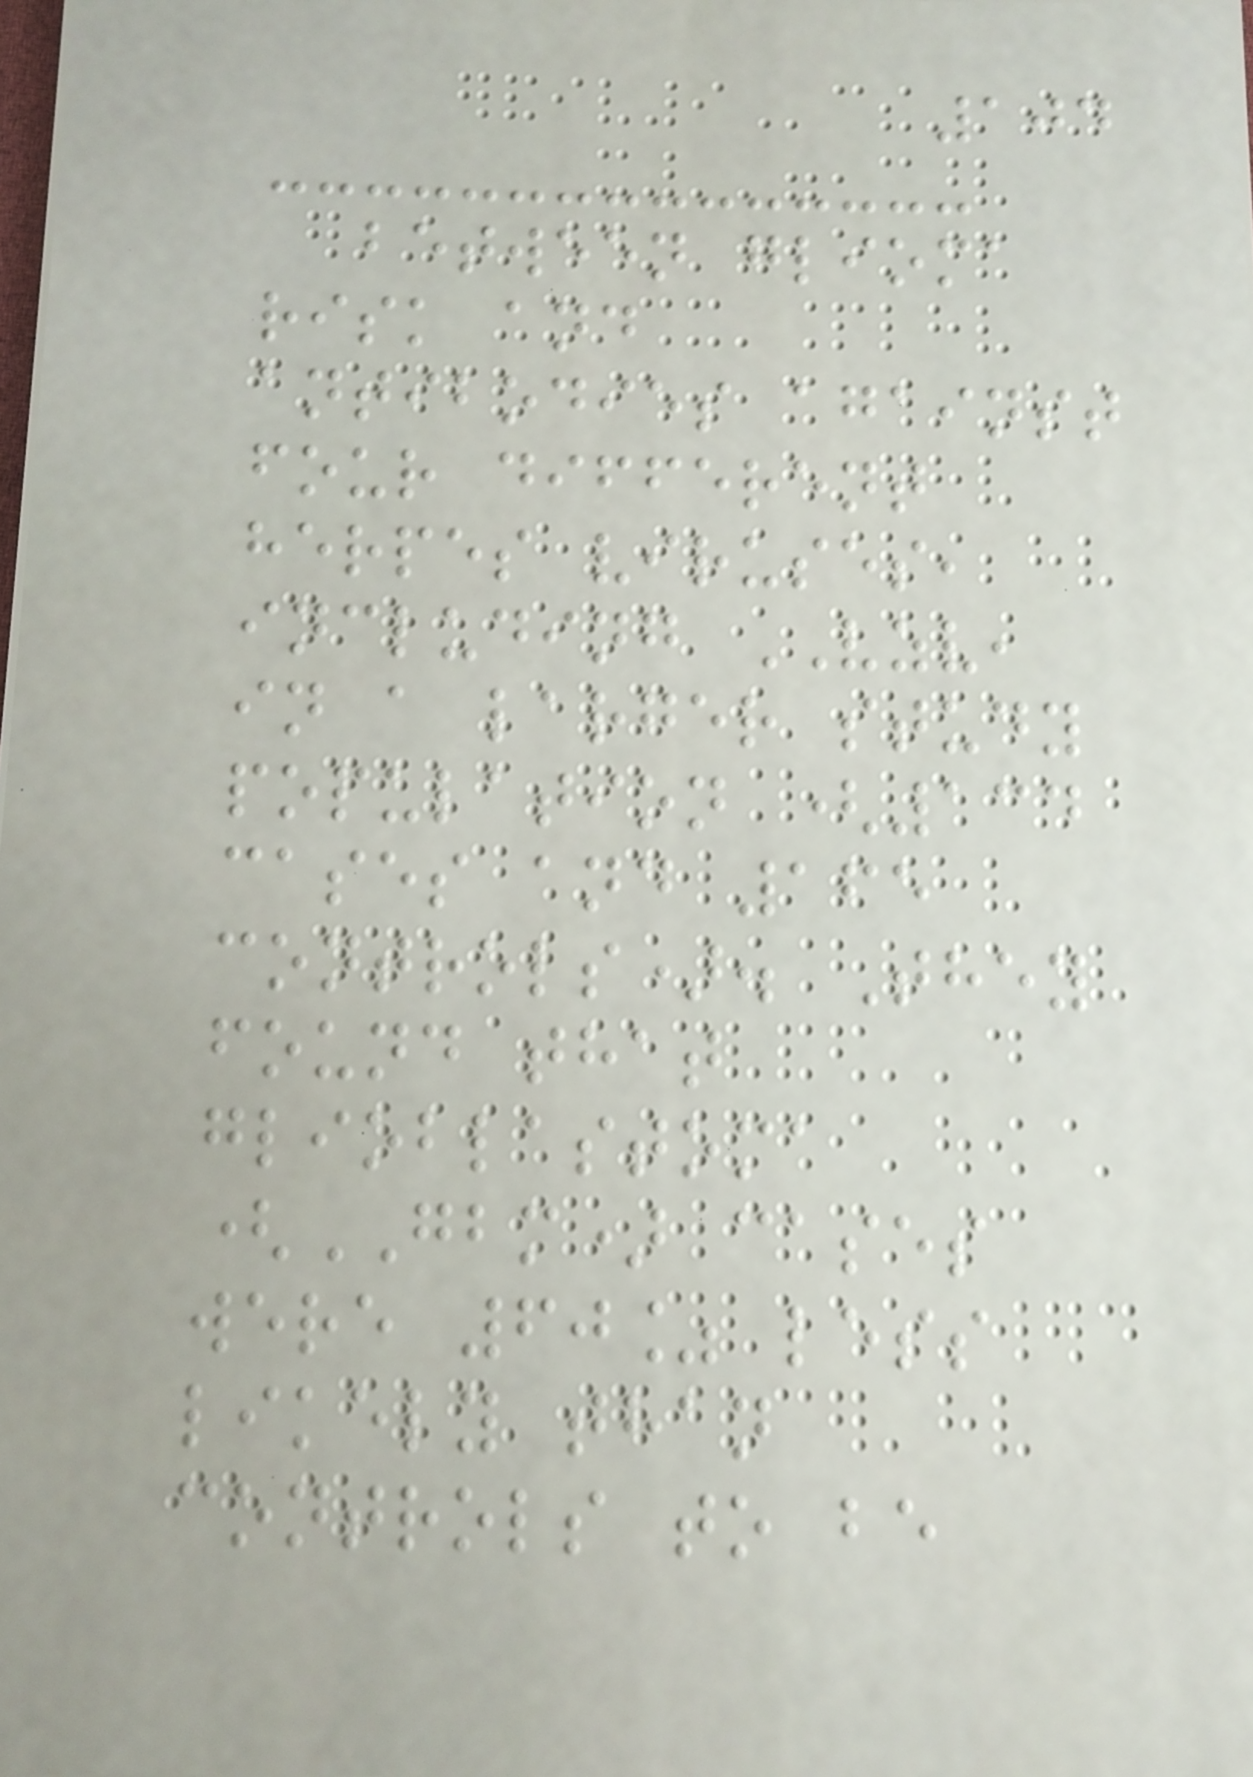104
between glioma
risk and
antibodies against
four different
herpes viruses,
including VZV,
in a larger study
population (134
cases and 165
controls). They
found that
glioblastoma
(GBM) cases
were 60% less
likely than
controls to be
